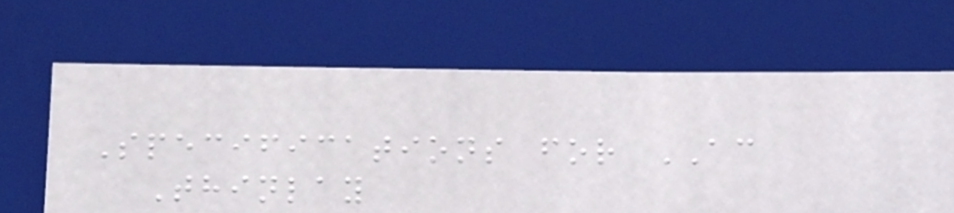Specifications for AC
Thinlay
